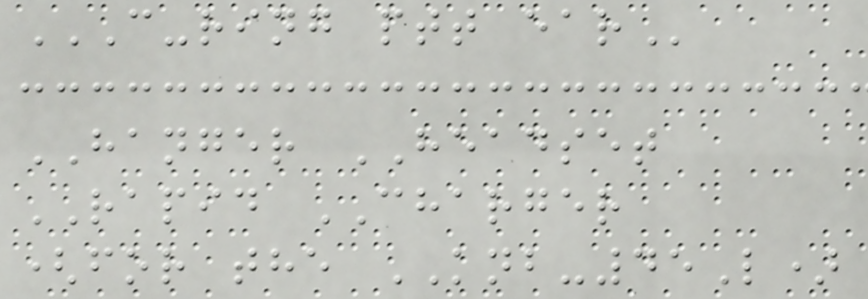C-RING PTT EAR
HANGER HEADSET
RAPID CHARGER
(for the KNB-45L)
